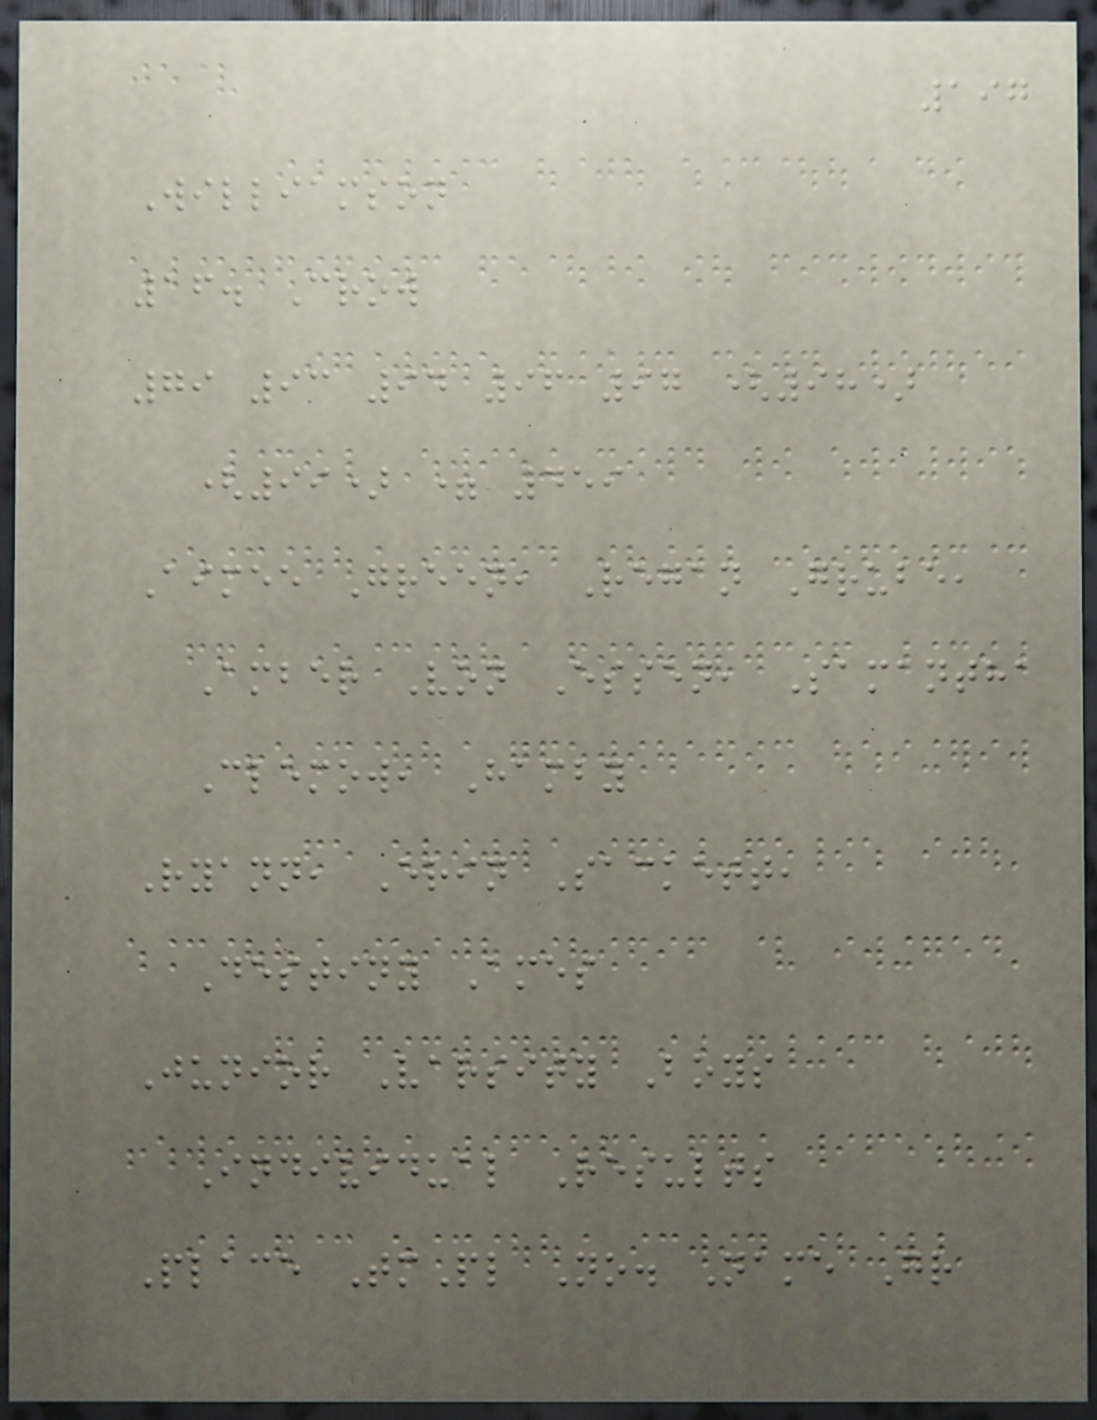197
Williamson
16. Crow
79 93 94 96 97 (98)
(99) = 459
Aimee Green, Regan Grube,
Amber Von Essen, Samantha
Clemow, Hamby
Ryann, Erin Sackett,
Destiny Ames
Junior Varsity Boys
Individual Results
Place TmPl No. Name Gr
